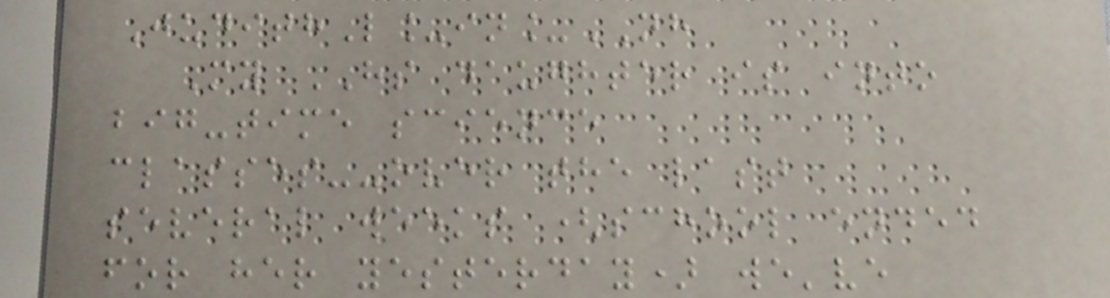JudithL_in_NH
My HS daughter is into
big-time science
classes--over the last
several weeks (school ended
for her yesterday) we've
